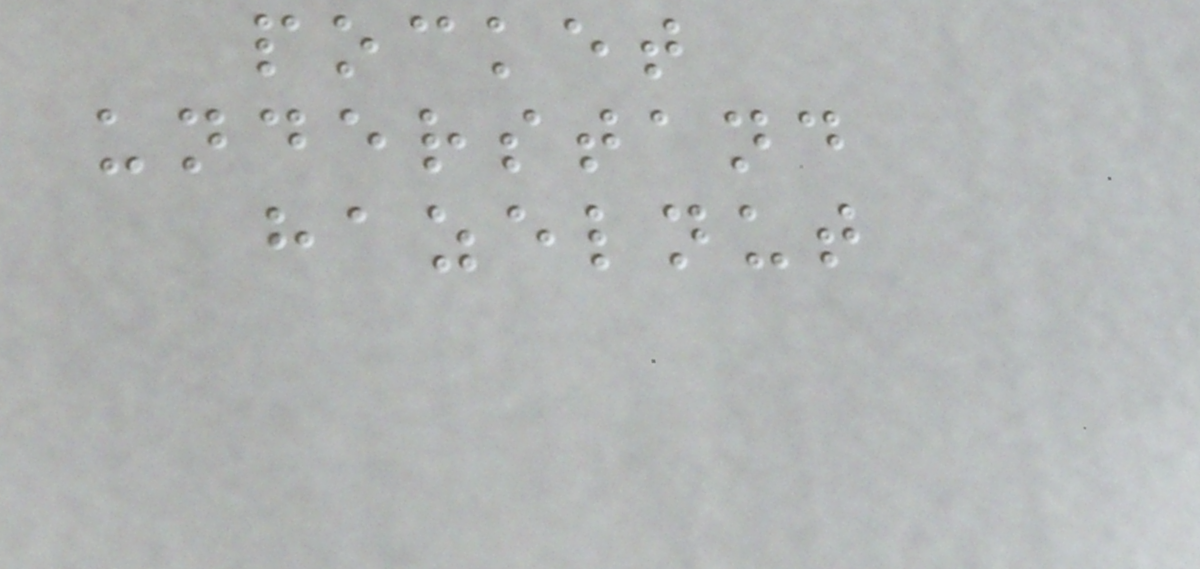pocket
understand
hazelnut
